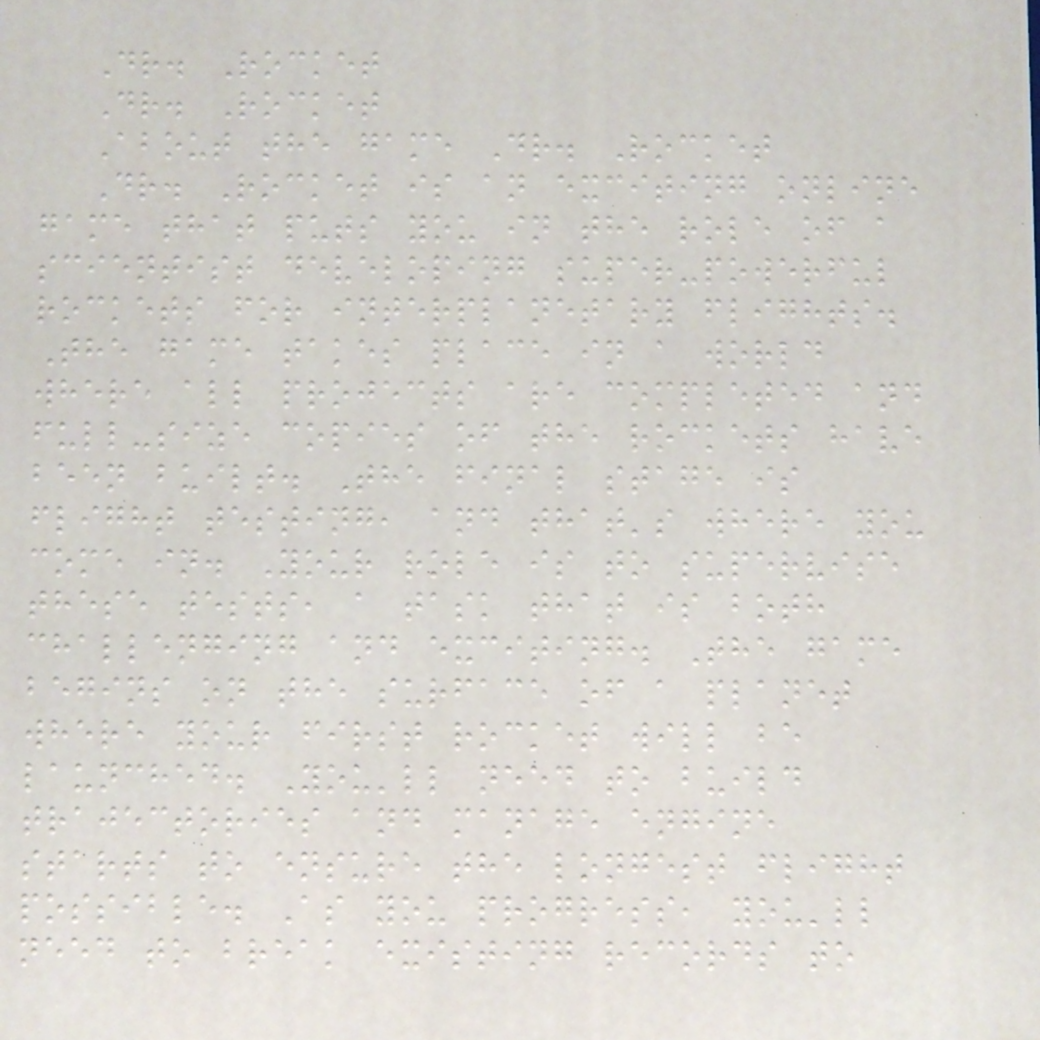Dr. Rocket
Dr. Rocket
About the game Dr. Rocket
Dr. Rocket is an exciting online
game that puts you in the role of a
scientist developing super-powerful
rockets for interplanetary flights.
The game takes place in a world
where all projects are completed and
full-size copies of the rockets have
been built. The final stage is
flight testing, and that's where you
come in. Your role is to supervise
these tests, a task that is both
challenging and exciting. The game
begins on the surface of a planet
where your first rocket will be
launched. You'll need to build
trajectories and manage engine
starts to ensure the longest flight
possible. As you progress, you'll
need to break existing records to
